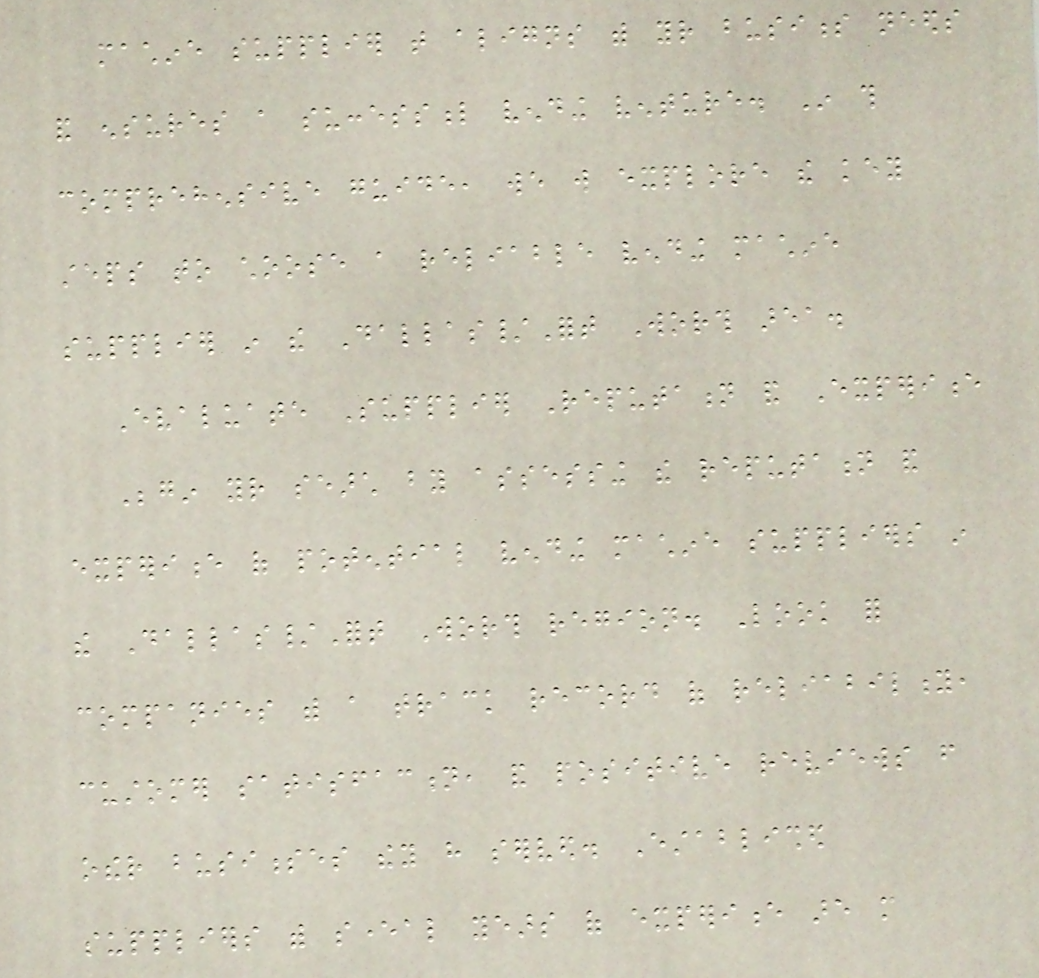machine supplier that aligns with your business needs
and ensures a successful vending venture. In this
comprehensive guide, we will explore the key
steps to choose a reliable vending machine
supplier in the Dallas/Fort Worth area.
Evaluate Supplier Reputation and Experience
Begin your search by assessing the reputation and
experience of potential vending machine suppliers in
the Dallas/Fort Worth region. Look for
companies with a track record of reliability,
customer satisfaction, and positive reviews from
other businesses they have served. Established
suppliers with several years of experience are more
